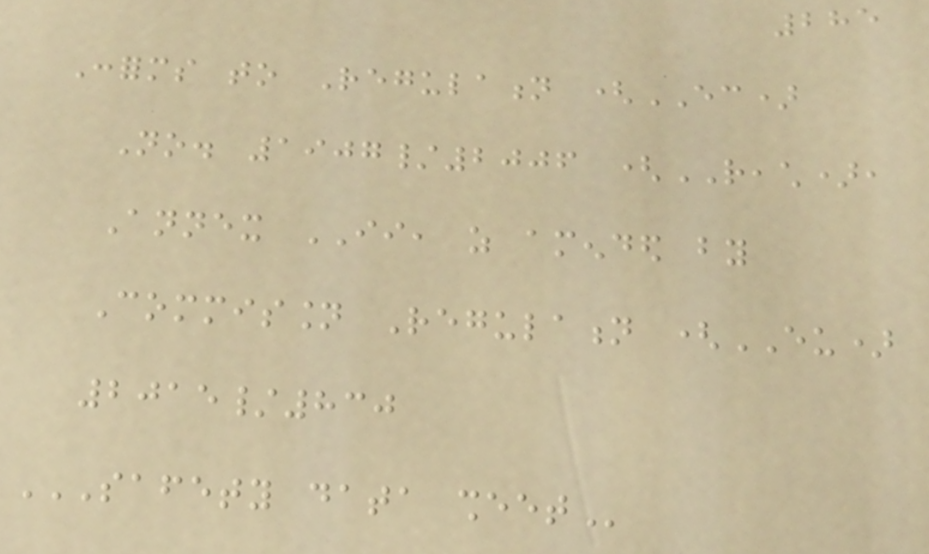285
Conforms to Regulation (EC)
No. 1907/2006 (REACH),
Annex II, as amended by
Commission Regulation (EU)
2015/830
SAFETY DATA SHEET
